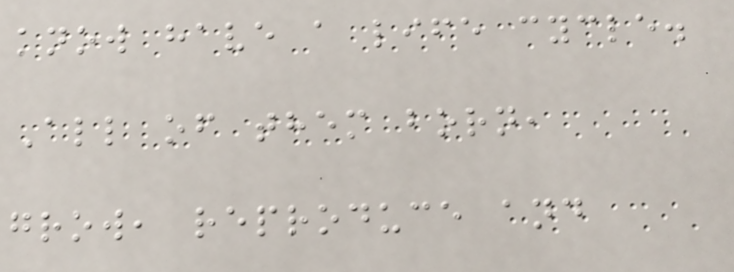know have a life cycle.
All of them born,
grow, reproduce and
